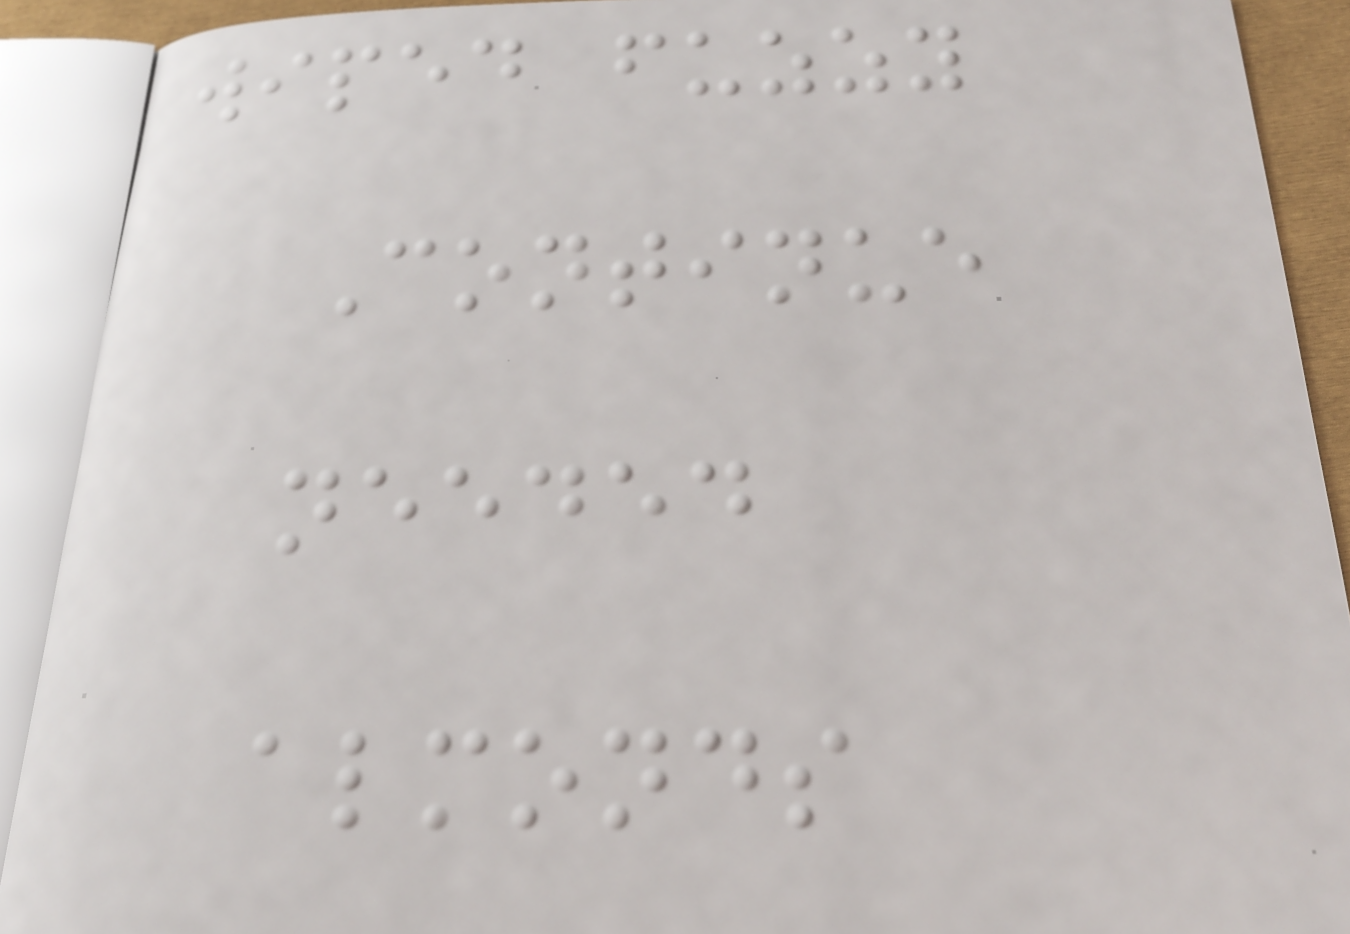wiped fuzzy
Continue
needed
almonds
